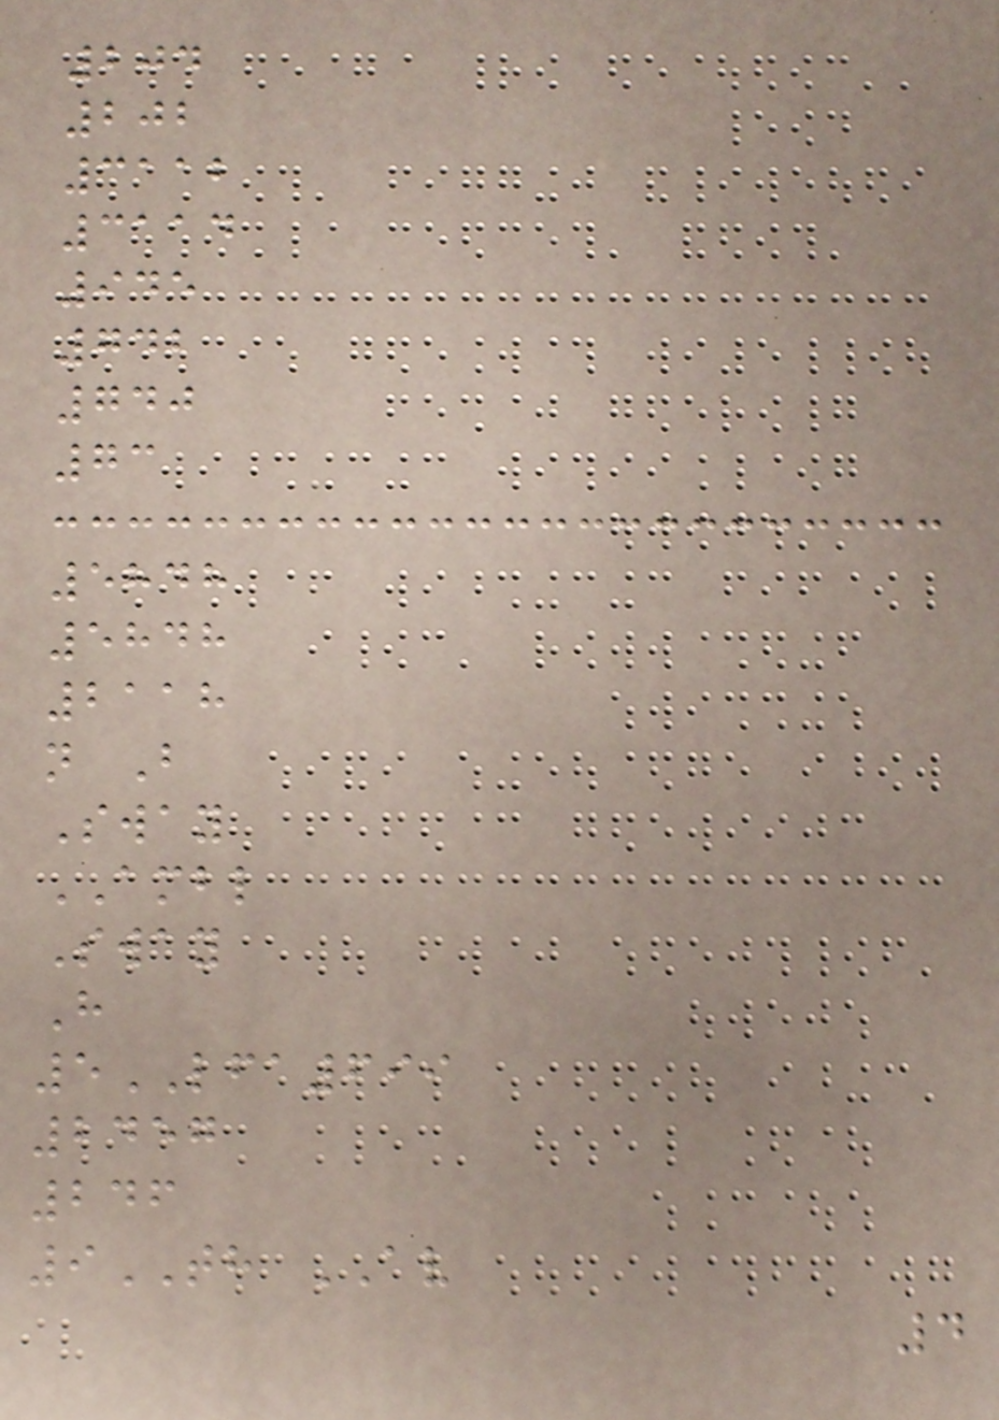204
202
3112
3114
945
742
740
73
5848
5848
2118
n B
Sway
AMBL
Sway
H
5LFA699
2457
246
9TH AV
4
